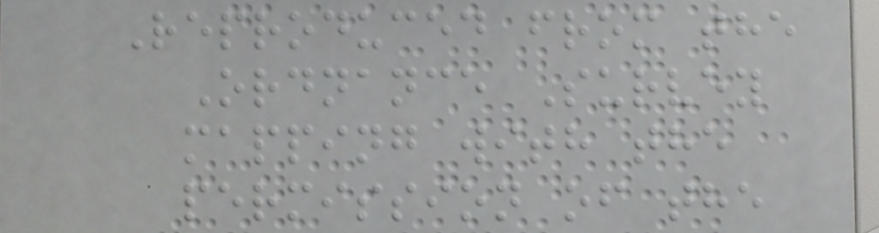Reproduced from the
Ordnance Survey
mapping with the
permission of the
